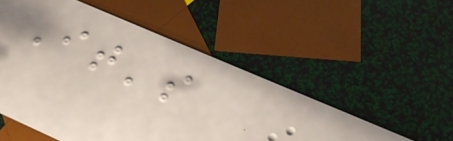It's
